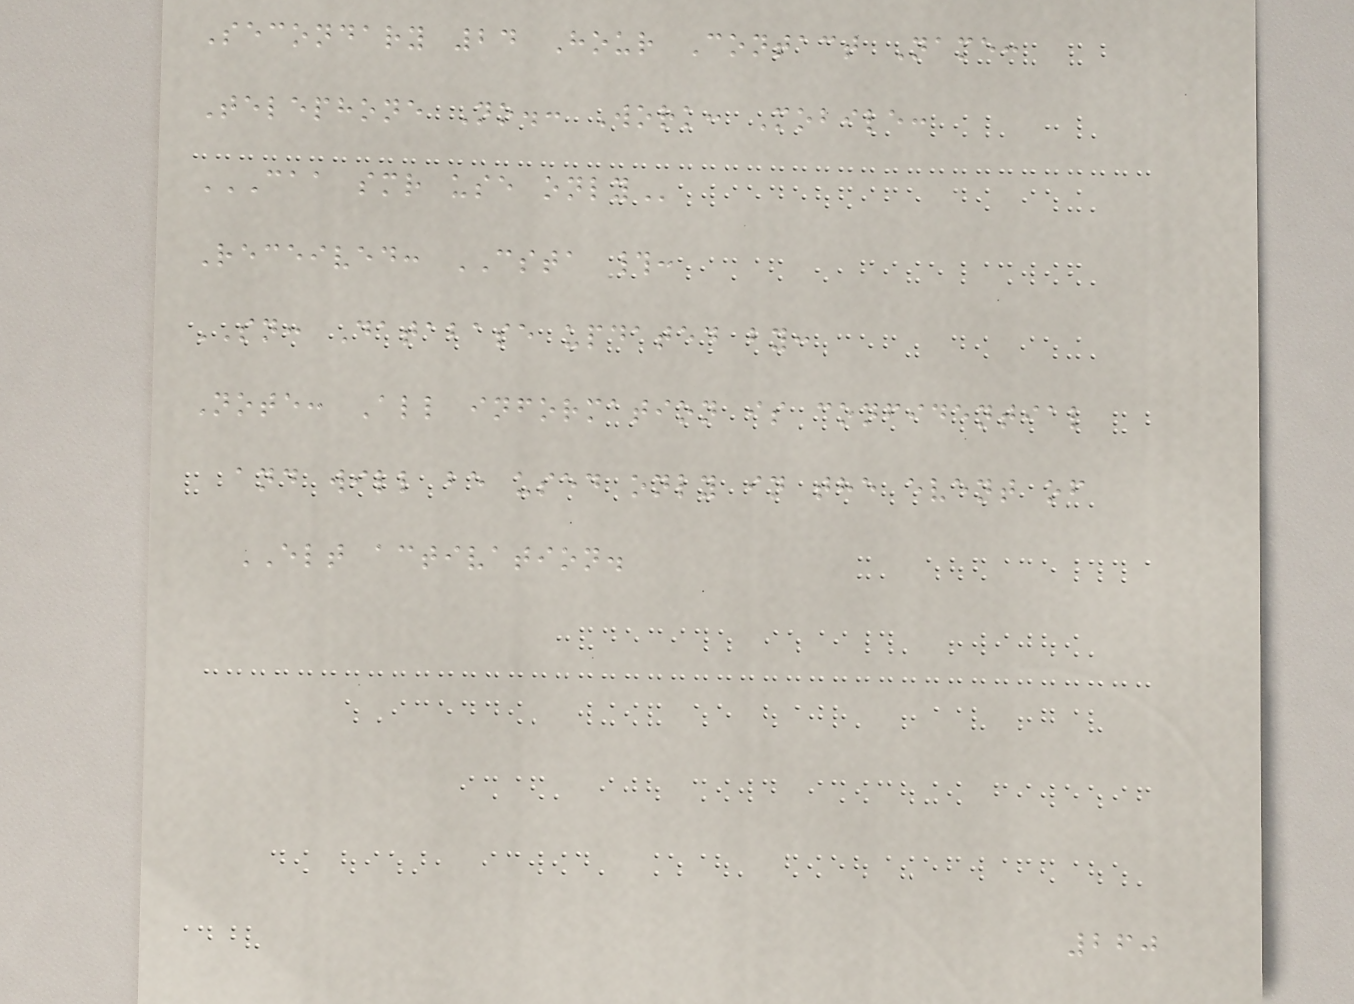Secondary 24 Hour Contact Name:
Telephone No.: Work: Mobile:
CAA SMR USE ONLY
Received: CSTA #:
SN: Database updated by:
Note: All information is confidential
and will be used only in the event of
ELT activation.
260
